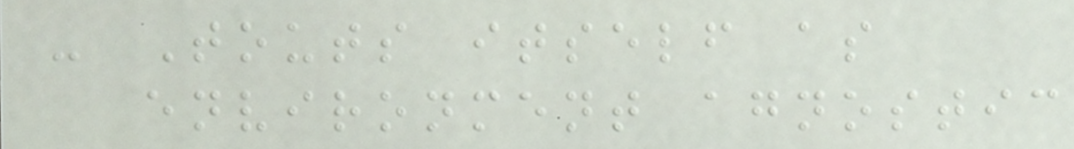- Touts itself as
environment agnostic
